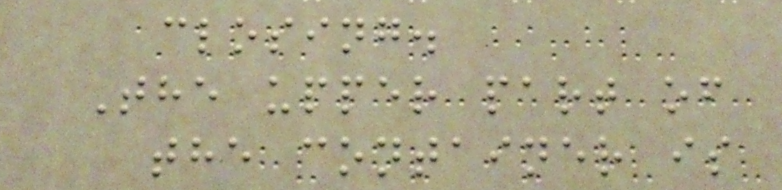closing.
The upper part of
the container is
